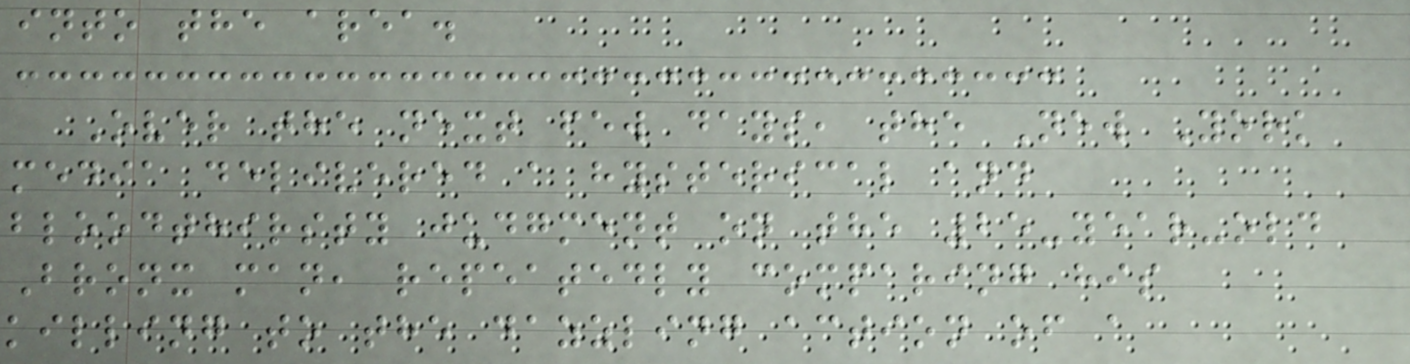into the area.
Over the next few days, the New York
media delivered a hysterical and
bloodthirsty judgment on the 25-year-old
Bronx man, repeatedly comparing his
killing to the dazzling action of a
